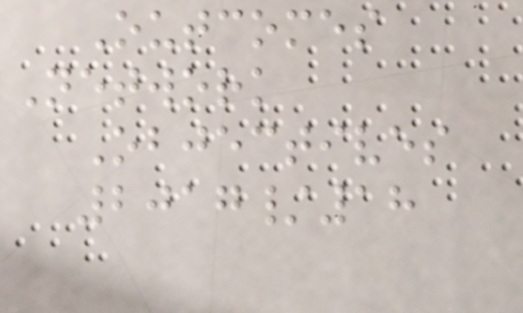Outcomes
Network
Objectives
2017/18
